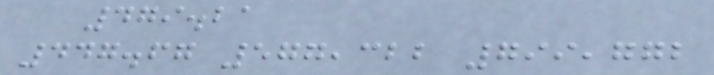479.21
447.67 577,322 799,772
